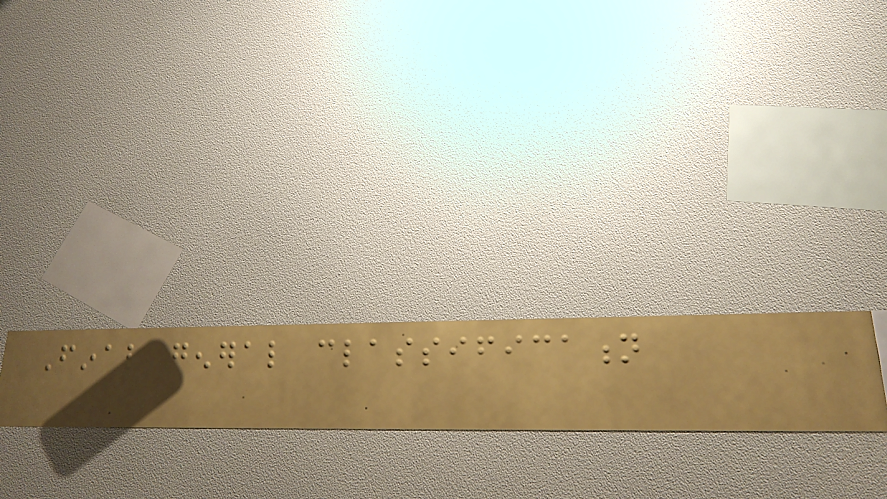Final general classification
